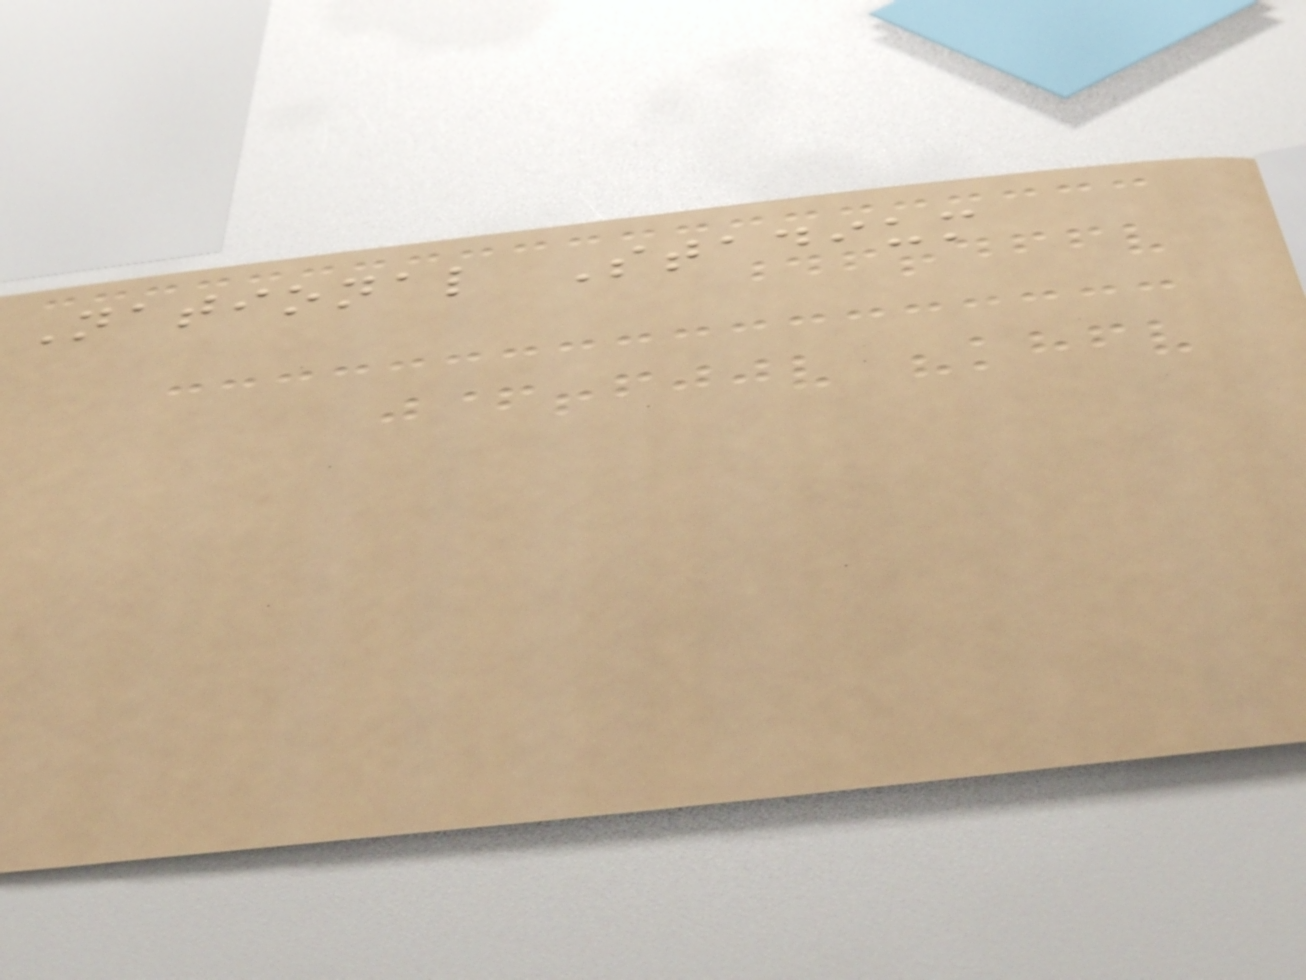National Stadium
